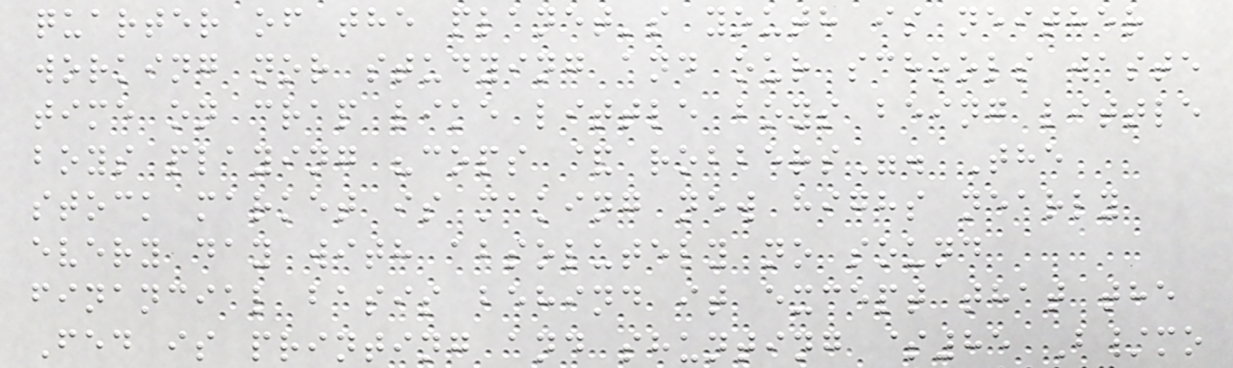quarter of the planet's youth is neither
working nor studying and our schools waste
time on crap like little boys being little
boys playing "cops & robbers". The
stock market is making new highs nearly
every day with absolutely no sound
financial basis behind it except that the
Fed is printing and shunting $85 B/mo
